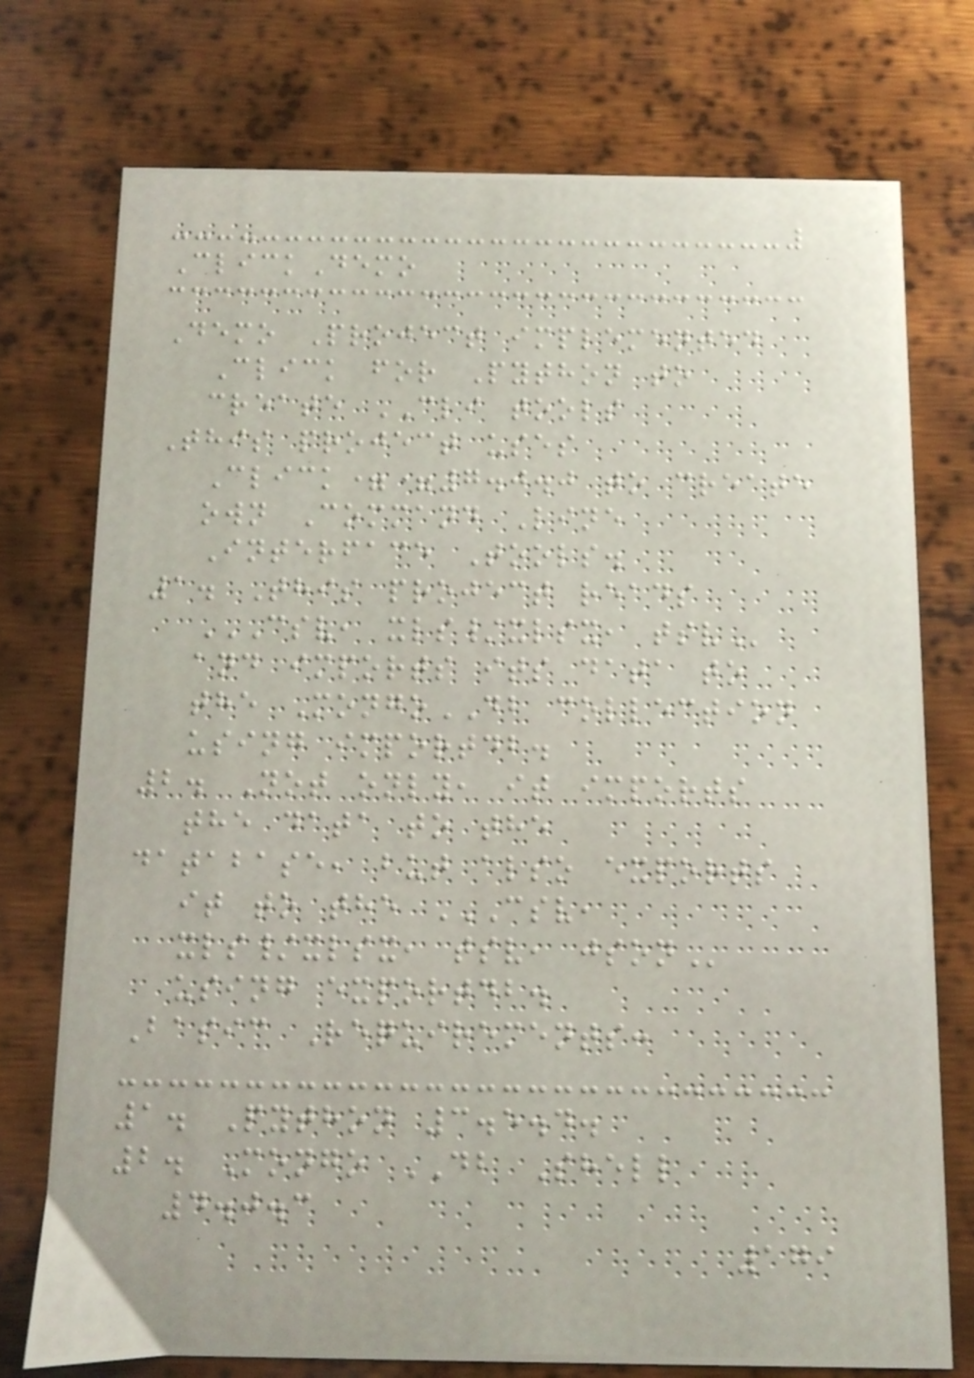ClickDemo
Demo Project implemented
Click for Python to
create CLI tools
This project uses
Click==7.0.0 to create
own Command Line
Interface Tools.
1. This project reads
CSV, XLS/XLSX, TSV
and imports its data to
the MongoDB collection
using importdb.
2. Not only, it imports
the data to the
database, but also exports
it to the CSV,
XLS/XLSX, TSV, JSON
using exportdb.
Basic Requirements:
1. Python 3.5.4.
2. Mongo DB Shell
4.0.3
179
